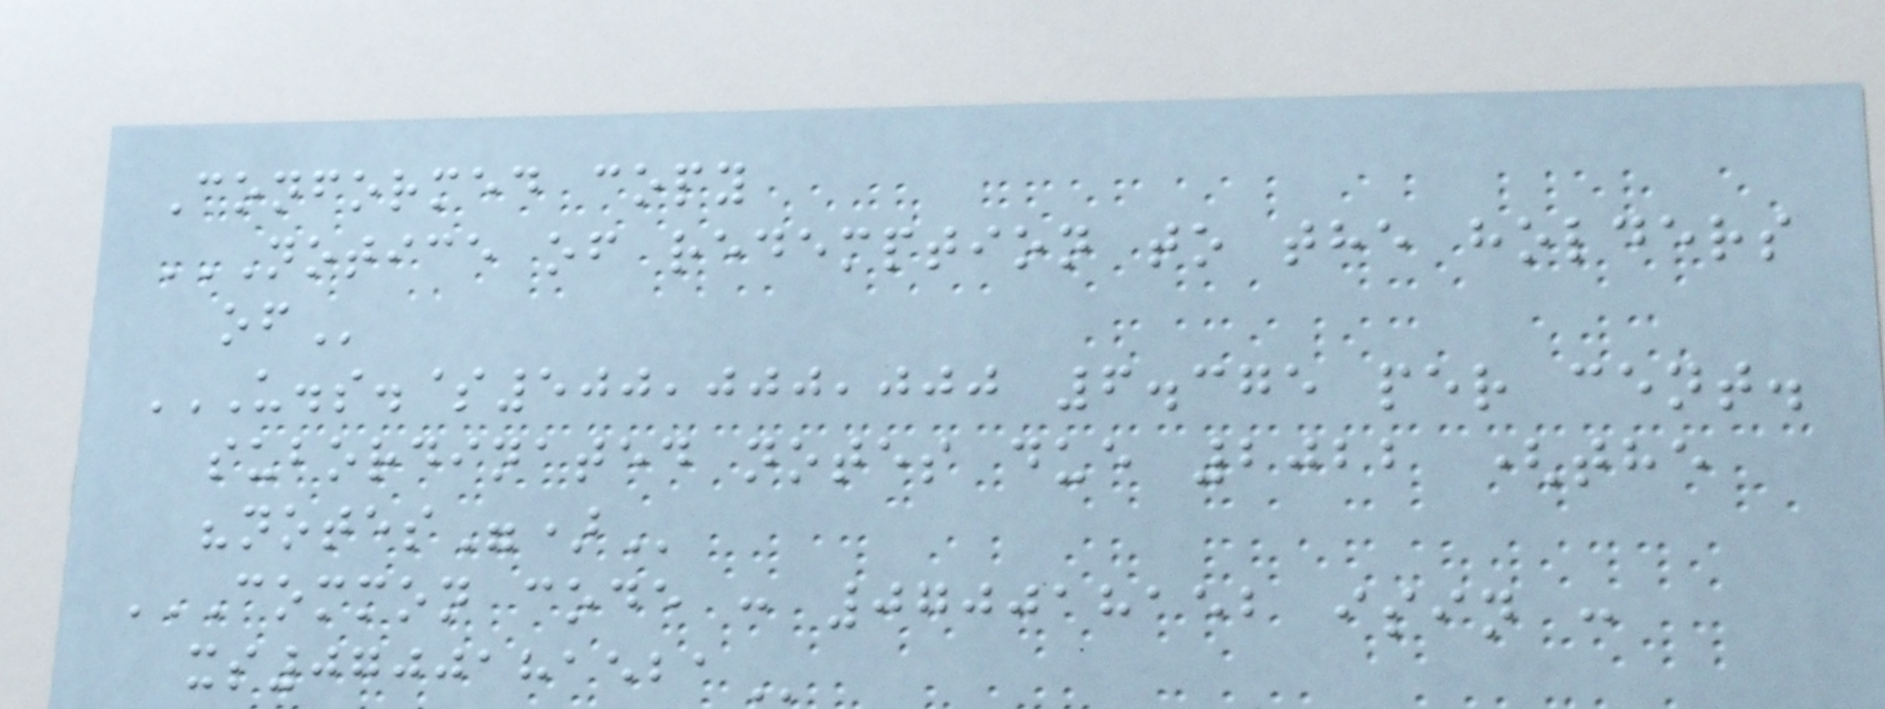Conformed copy
NOTICE OF REDEMPTION TO THE HOLDERS
OF
U.S.$500,000,000 6.375 PER CENT.
SUBORDINATED NOTES DUE 2022 (THE
"NOTES")
COMMON CODE : 070018152 ISIN :
XS0700181521
